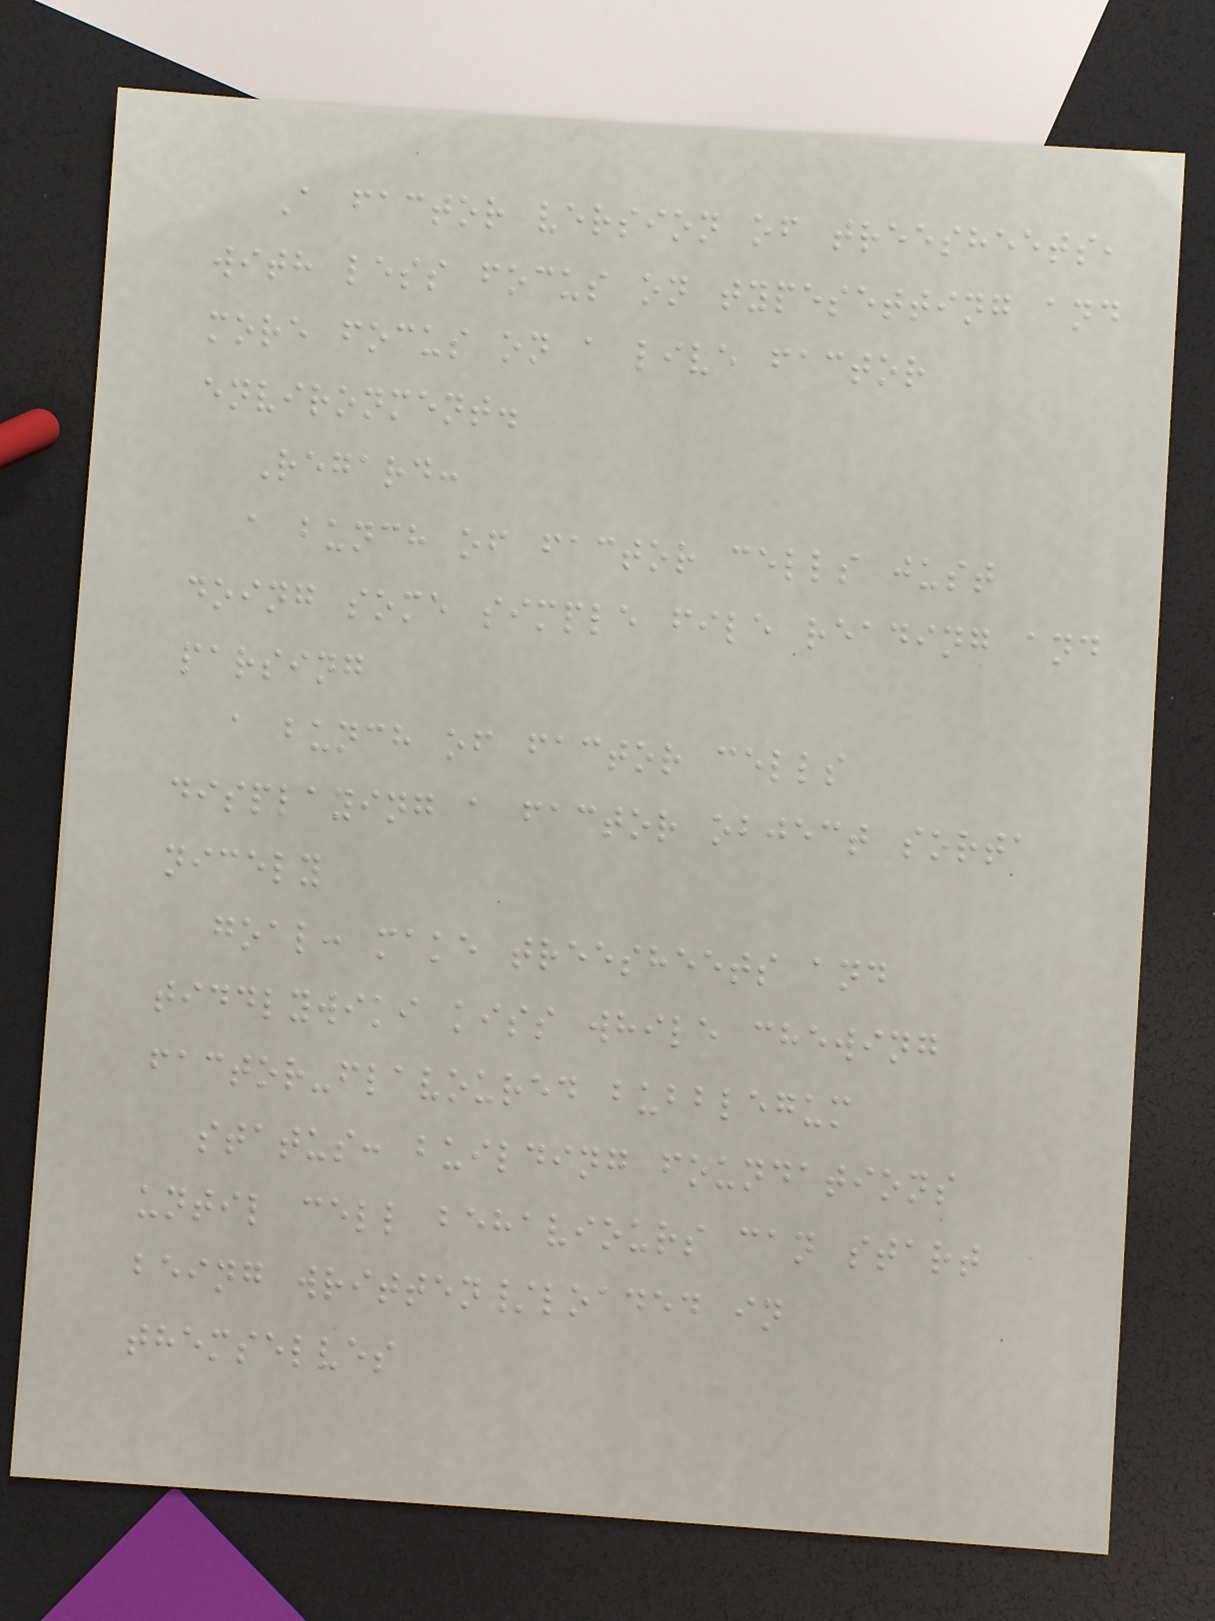A factor version of treesheets,
with less focus on typesetting and
more focus on a live factor
environment.
Regard:
a bunch of factor cells just
doing some simple file reading and
parsing
a bunch of factor cells
displaying a factor object sorta
nicely
goal: make treesheets and
tiddlywiki kiss while chewing
factor-flavoured bubblegum
status: building foundations
until cell behaviours can start
being written/loaded in
themselves
